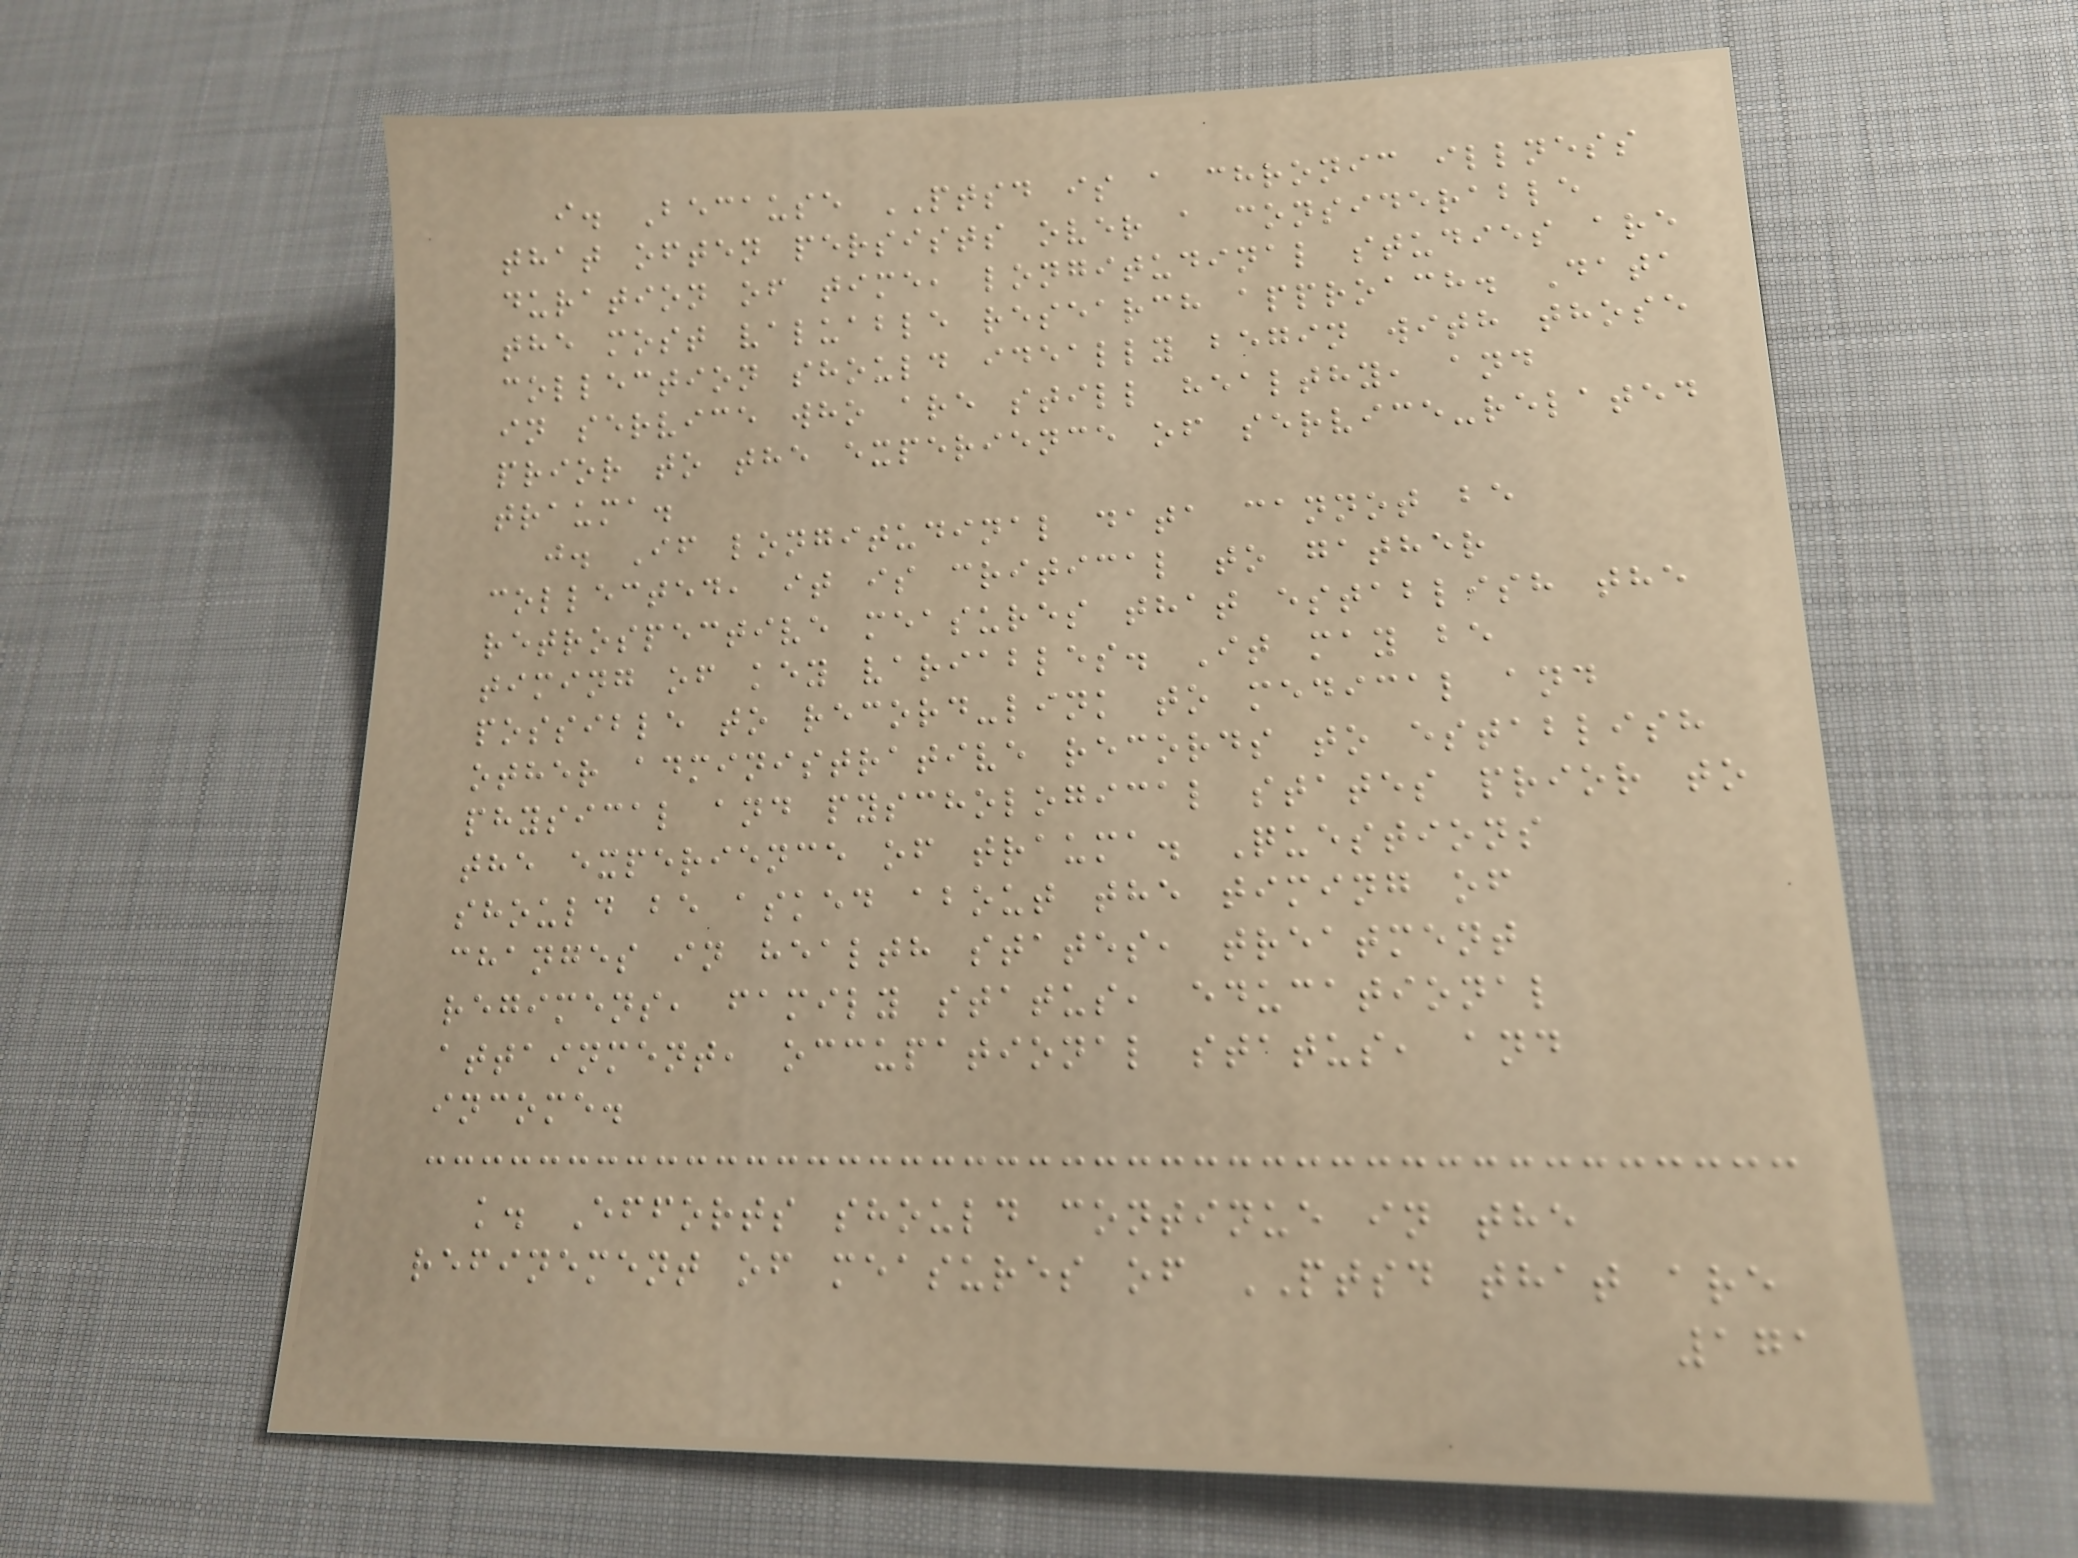i. Because PTSD is a chronic illness
that often persists over a considerable
duration of time, longitudinal studies are
the most valuable research approach. Data
collection should ideally begin with those
in service who are still healthy, and
prior to the experience of service-related
trauma.
j. If longitudinal data cannot be
collected, it is critical to gather
retrospective measures that establish the
timing of key variables. It may be
possible to record-link to medical and
other administrative records to establish
physical and pyschological states prior to
the experience of trauma. Questions
should be asked about the timing of
changes in health states, treatment
regimens, family status, educational
attainment, occupational status, and
income.
k. Efforts should continue in the
refinement of measures of PTSD that are
171
